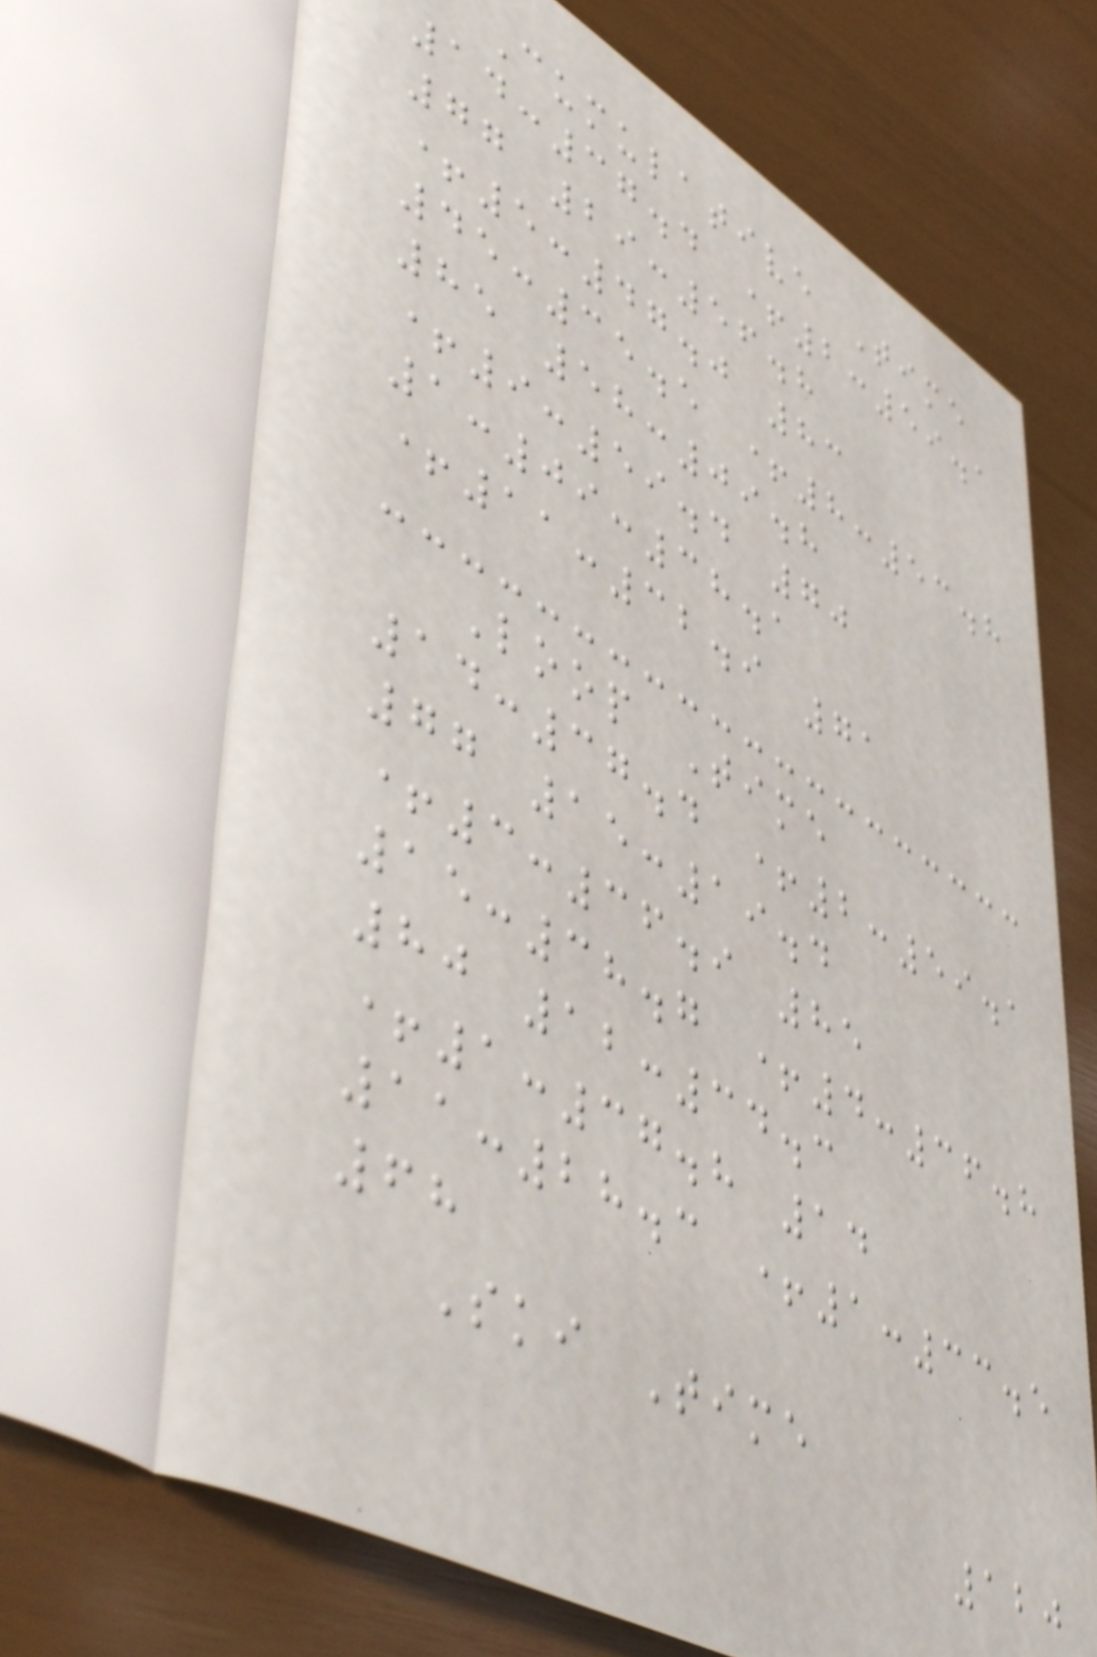Cumulative Time
14:37.4 +2:59.1
77 29:56.8
+5:47.0 83
45:35.5 +8:53.8
85 58:09.8
+9:59.4 70
1:09:38.1
+11:32.9 71
Loop Time
14:37.4 +2:59.1
77 15:19.4
+3:36.9 85
15:38.7 +4:36.8
80 12:34.3
+1:37.8 14
11:28.3 +1:33.5
68
Ski Time
120
